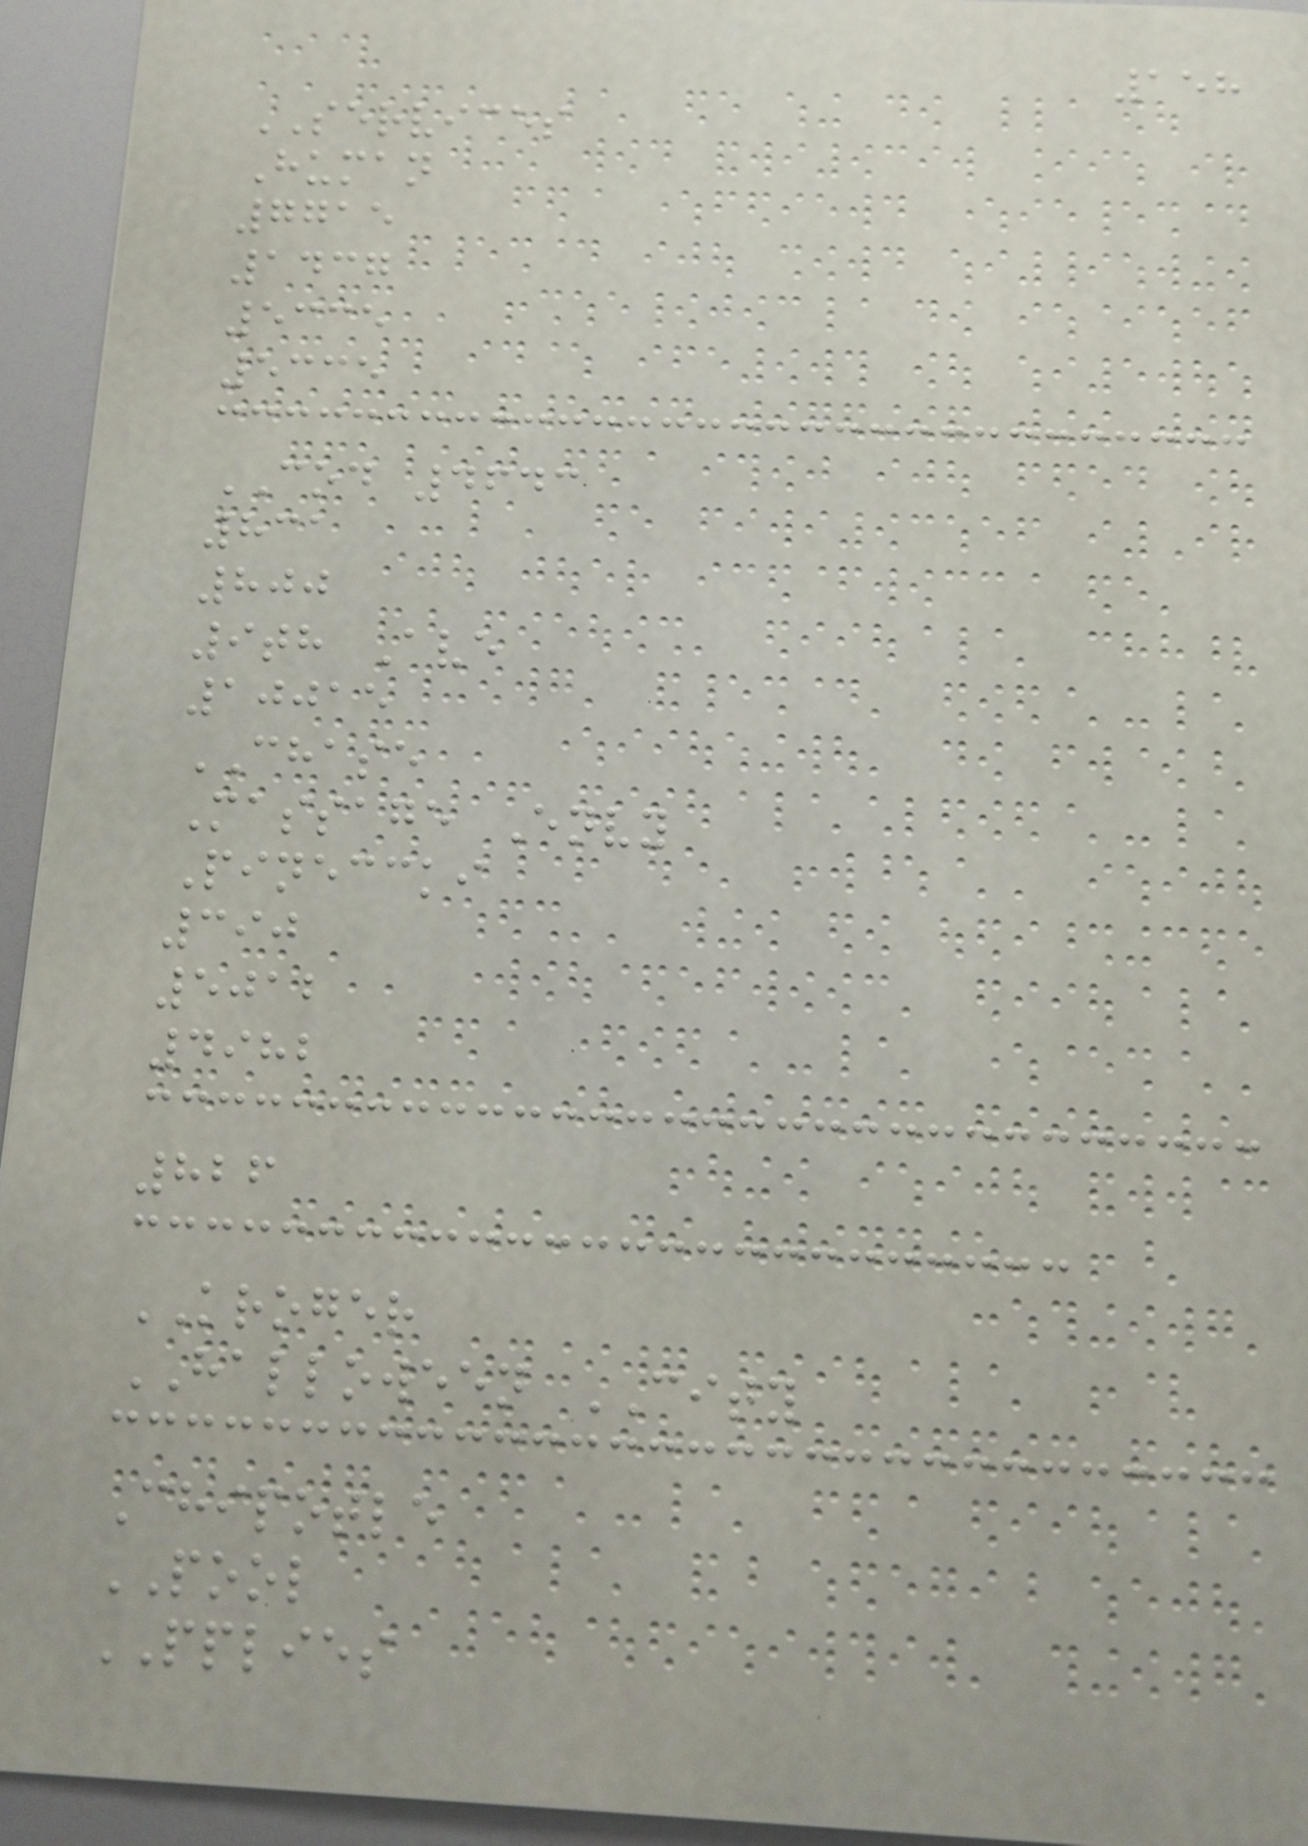158
SERVICES
Human
7715
1437
5335
5335
COD 4643
831
800
9th Ave
10015
CHASE
Massage Envy
Pineccki
390
5012
4982
826
KROGER
HALLOWEEN CITY
Chipotle
POOL
PPLIES
